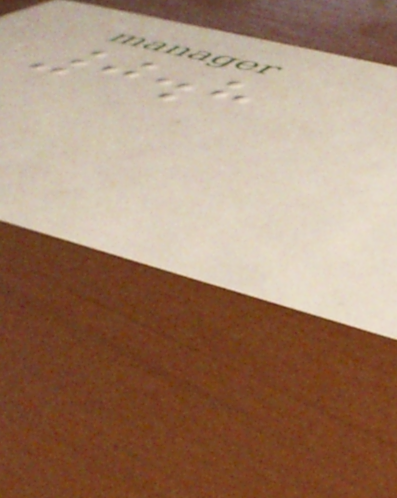0.8
